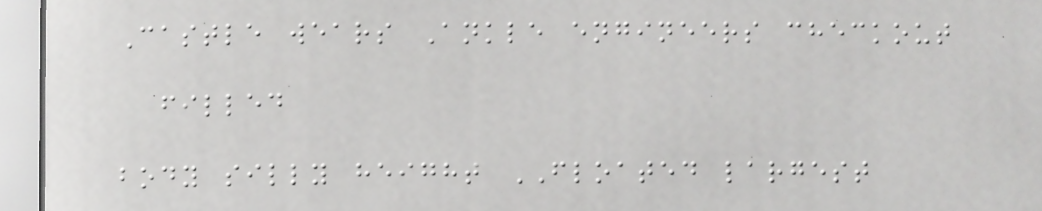Castle wears Ankle engineers checkout
filled
body silly height FLOATED largest
